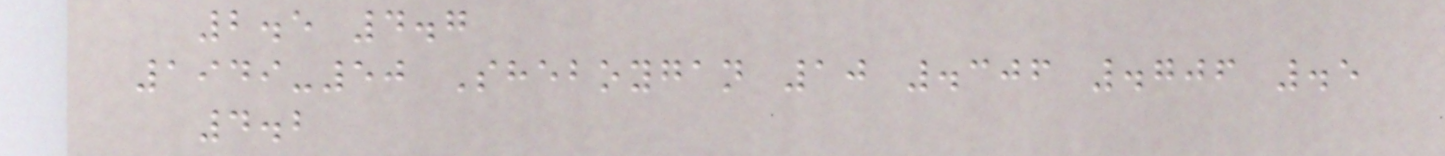2.5 4.7
1949-50 Sheboygan 10 .306 .706 .5
4.2
